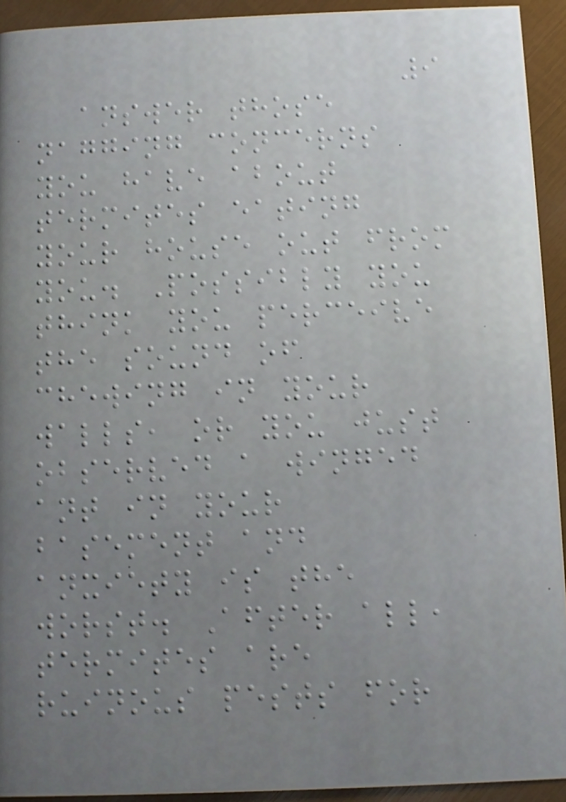9
answer those
nagging concerns
you have about
termites eating
your house out from
you. Possibly you
think you perceive
the sound of
chewing in your
walls, or you just
observed a winged
ant in your
basement and
anxiety is the
worst. After all,
termites are
ruinous pests for
